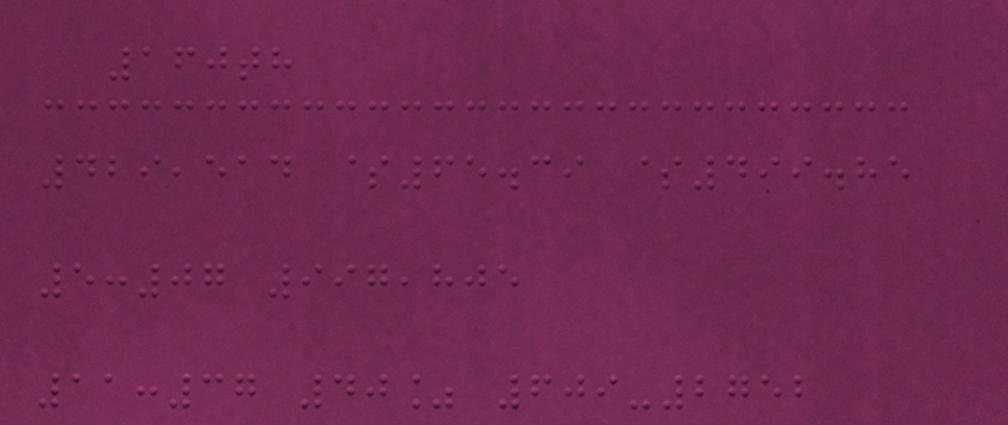160th
429,514 $65.39 $499.85
5:07 997,805
11:37 40% 609-2752
